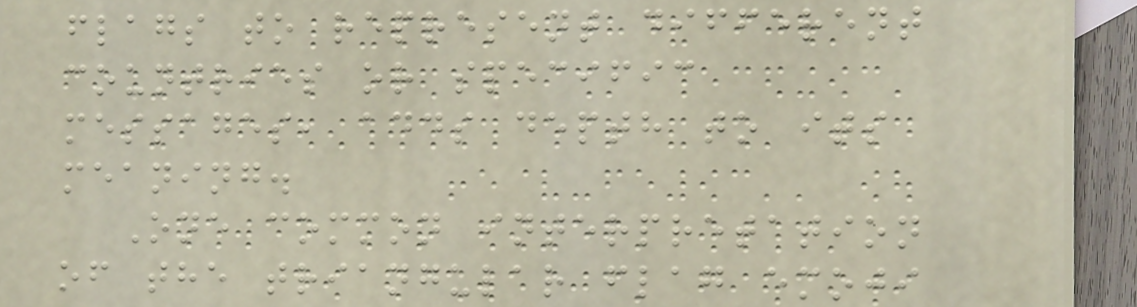flags to represent different
countries or specific
messages, adds depth to its
meaning.
One common interpretation
of the triangular flag emoji
